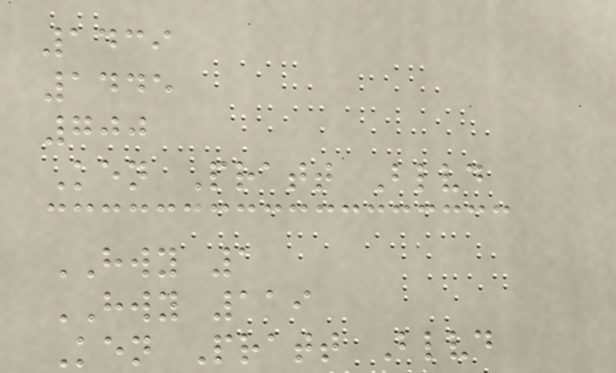1439
1445
700
Ken Pratt Blvd
HWY 1
HWY 119
Ken Pratt Blvd
